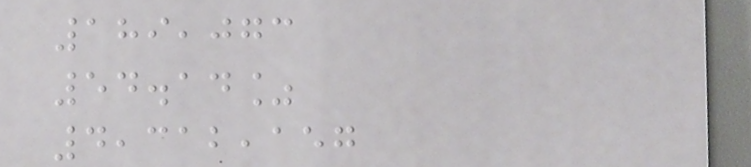189,073
54.14%
4,312,157
